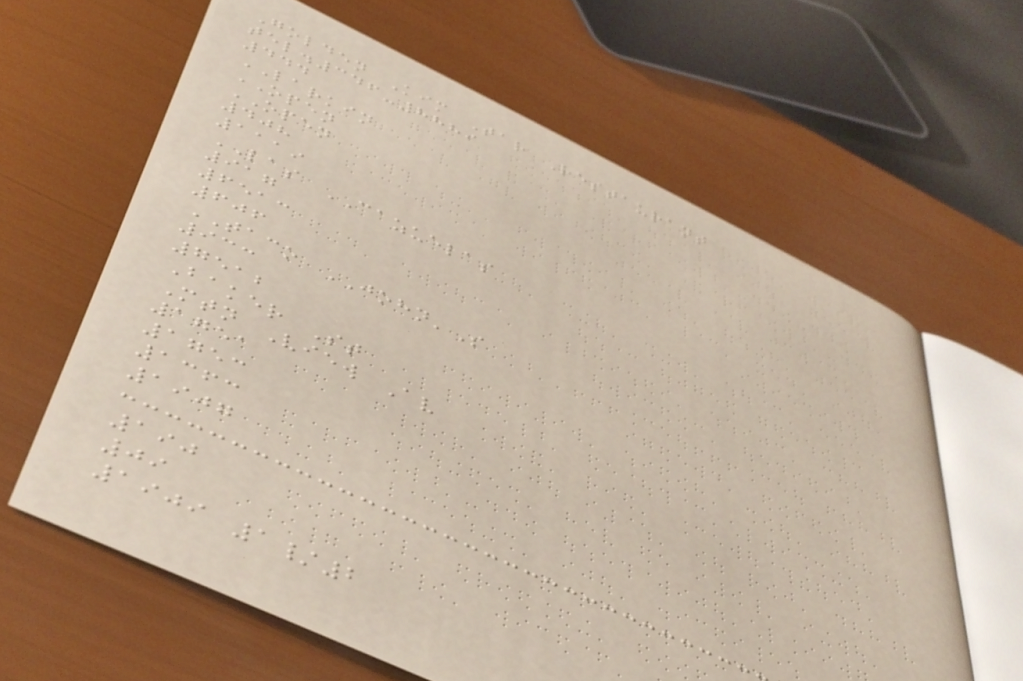Golden Kim Tar Restaurant
tel.346-8889
444
LARKIN
OPEN
OPEN
408
1119
LAS CAZUELAS
917
6513
606
TACO JOHN'S
933
7512
Baker St
Mtn View Av
1751
1753
1363
1907
190
09
1909 1/2
